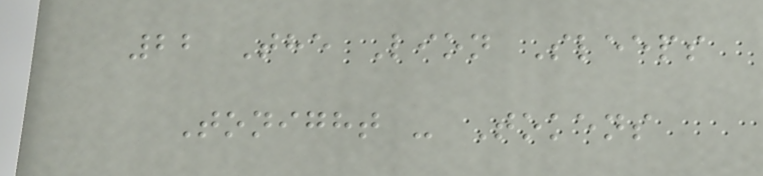22 The Lion Sleeps
Tonight - Tokens
